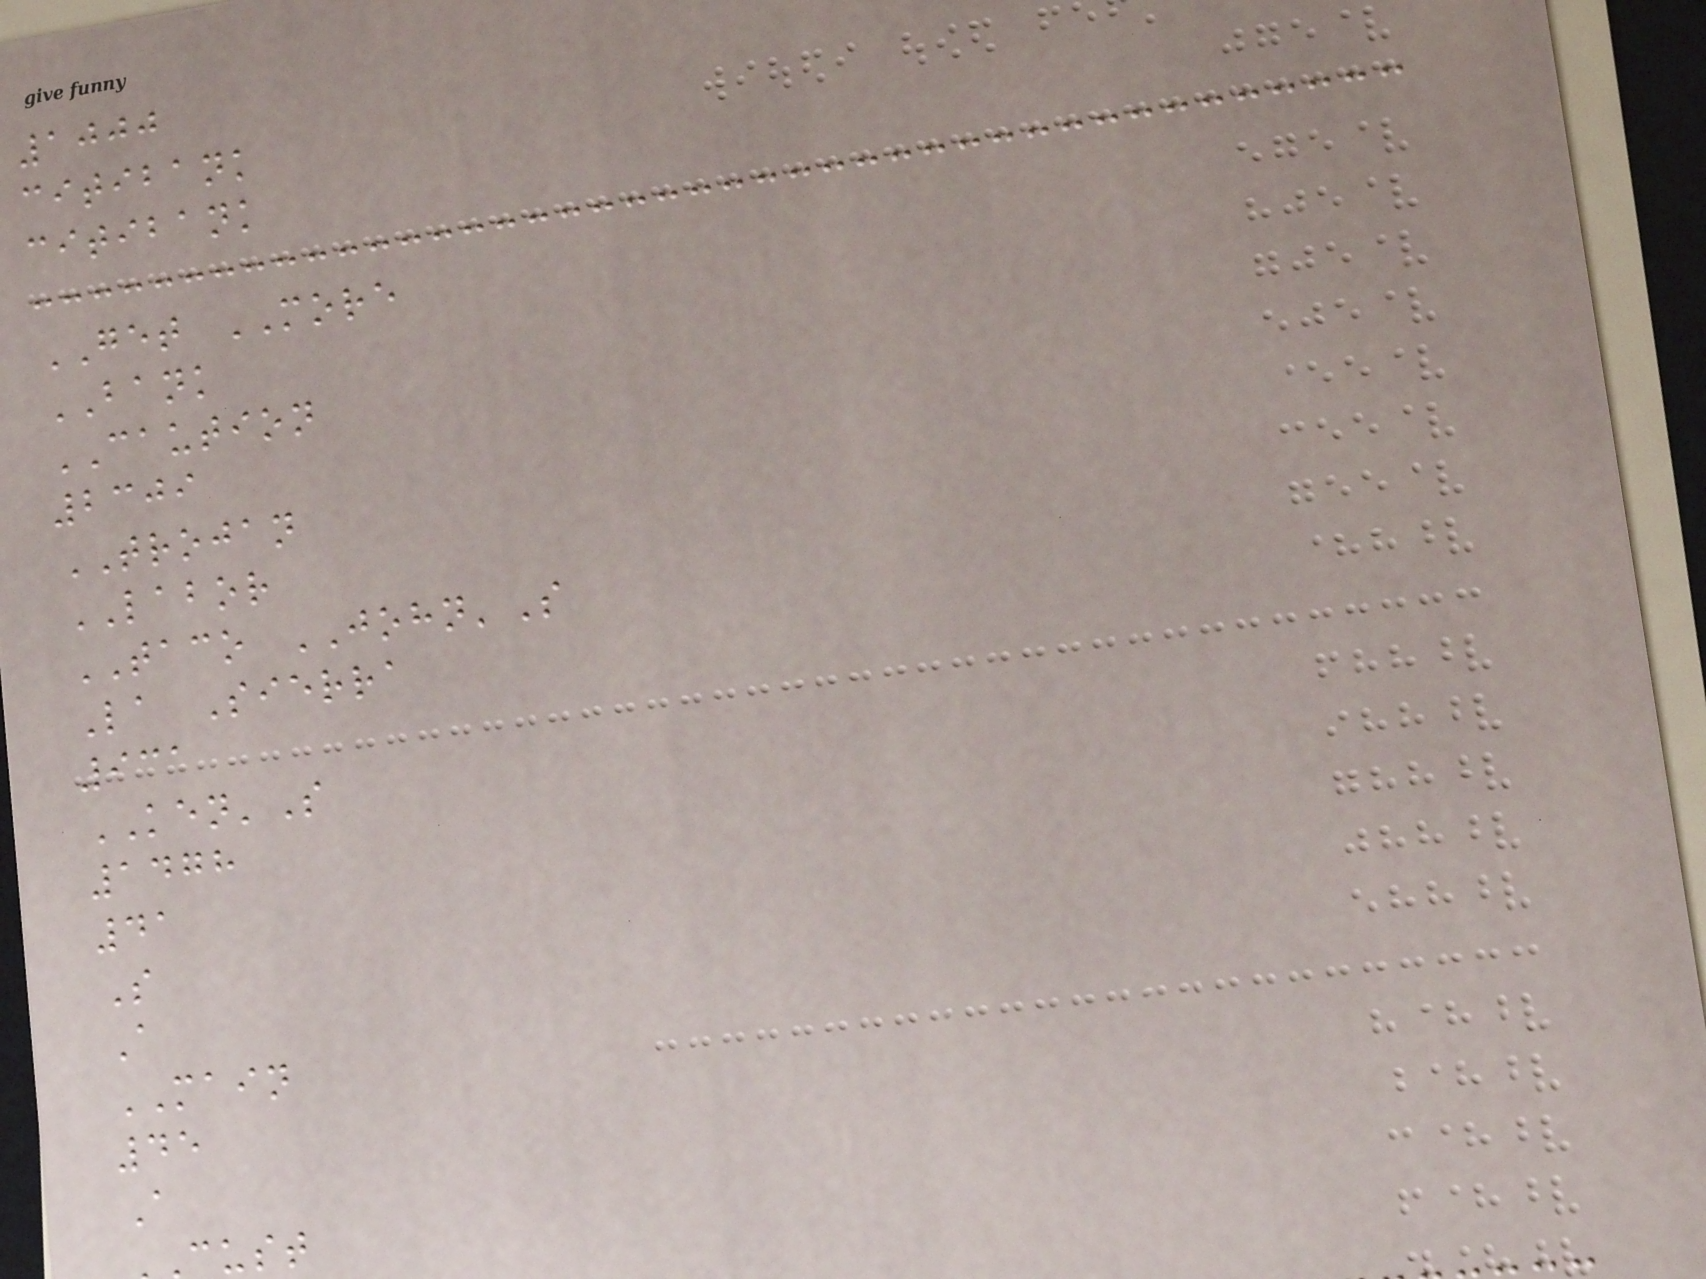1000
citibank
citibank
GET MORE
BANK
CAUTION
2309
TROJAN
LABOR
TACO JOHN'S
La Sierra
931
KEN'S
1478
41
S
A
MAIN
45
A
cust
